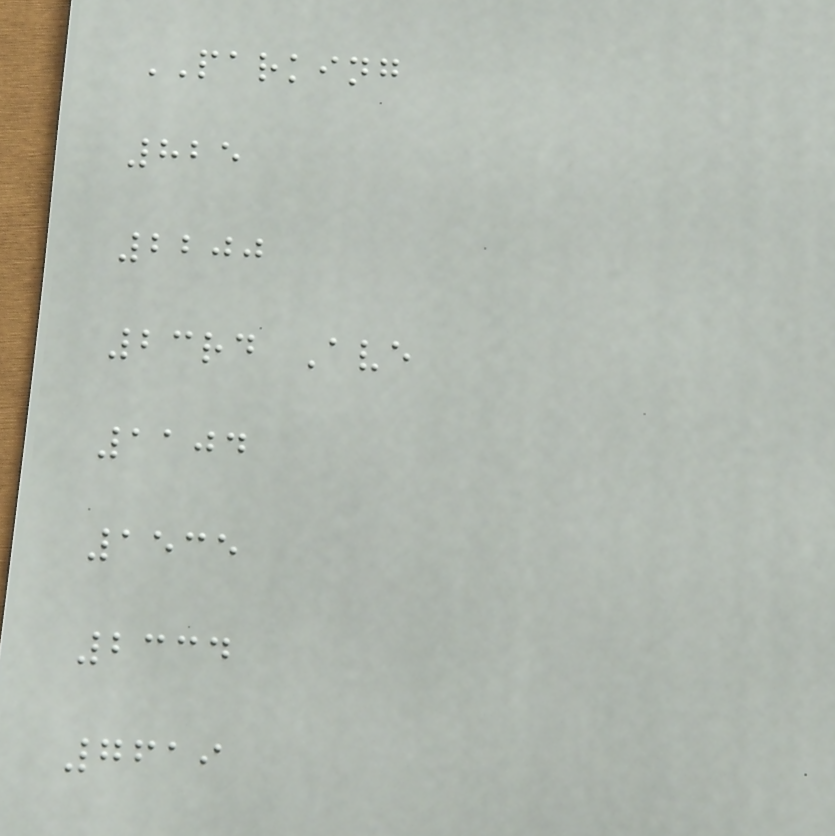PARKING
825
2200
23rd Ave
1104
1535
2334
7619
